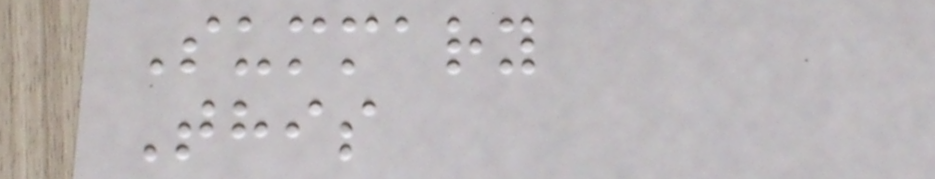Summary
This
